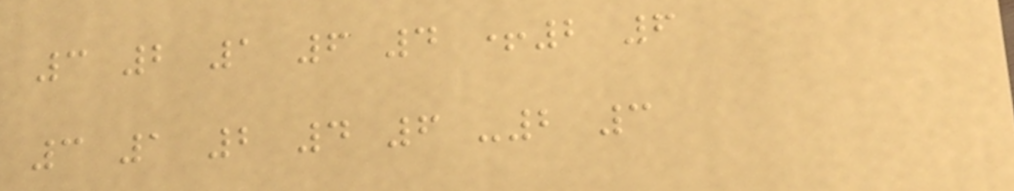3 2 1 6 4 +2 6
3 1 2 4 6 -2 3
